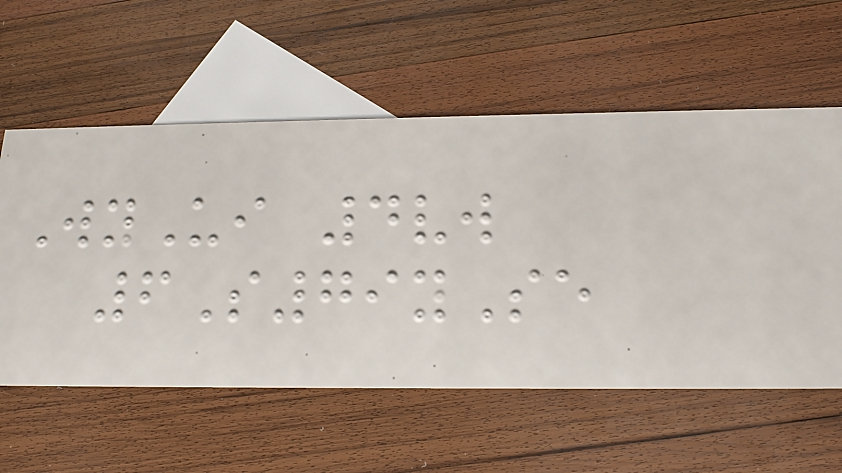WyUi 4vw
6S79ySe
